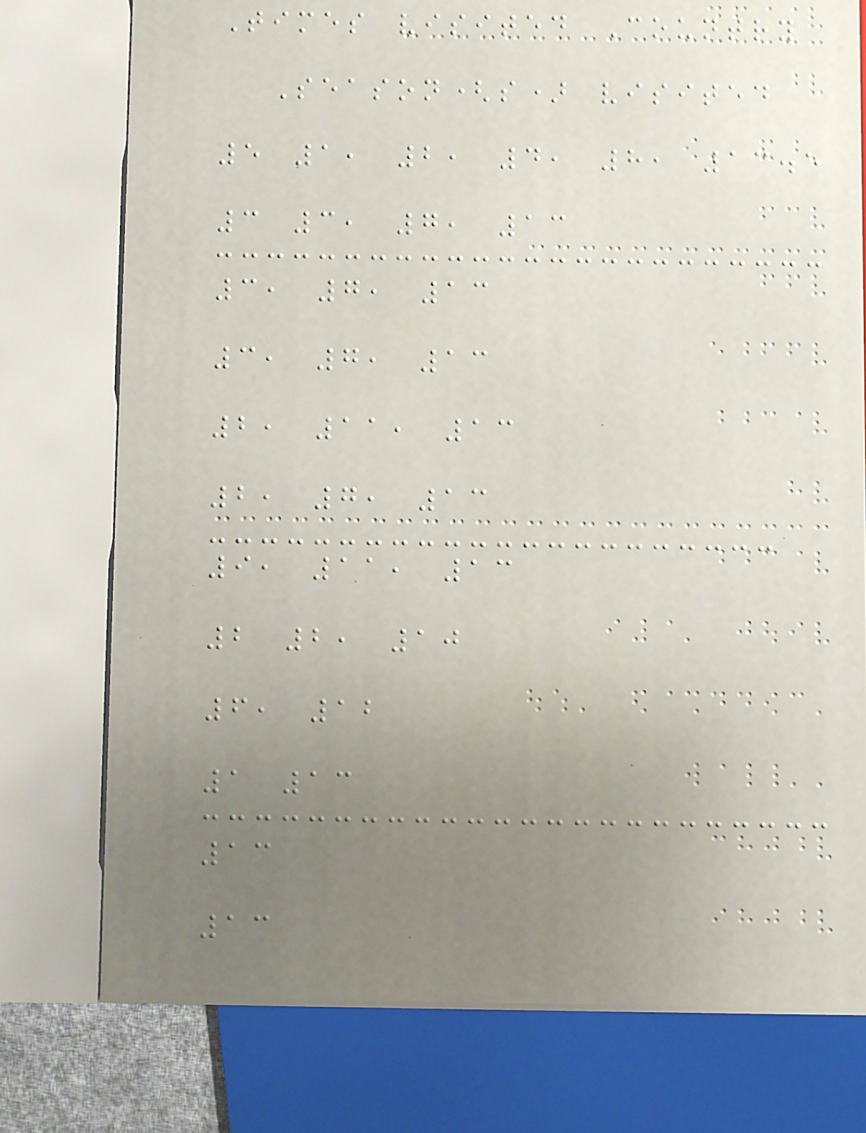Times visited Country
Season(s) visited
5 1, 2, 4, 8, 13.5
3 3, 7, 13
3, 7, 13
3, 7, 13
2, 11, 13
2, 7, 13
9, 11, 13
2 2, 10
6, 12
1 13
13
13
